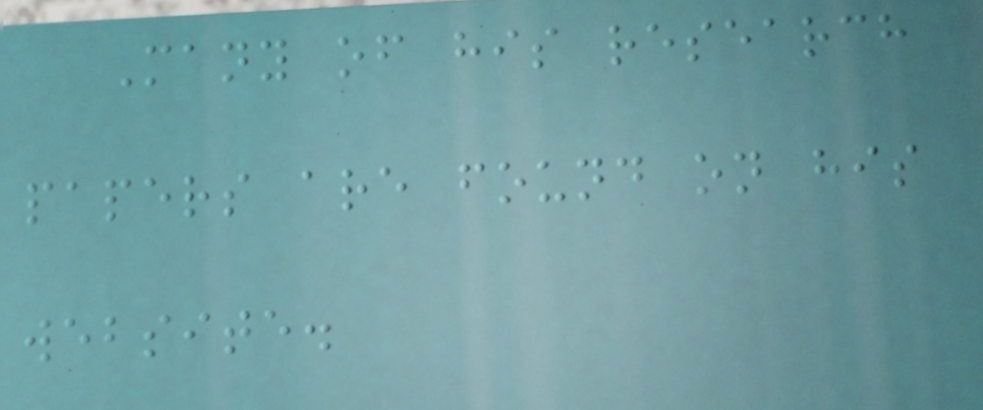Many of his research
papers are found on his
website.
